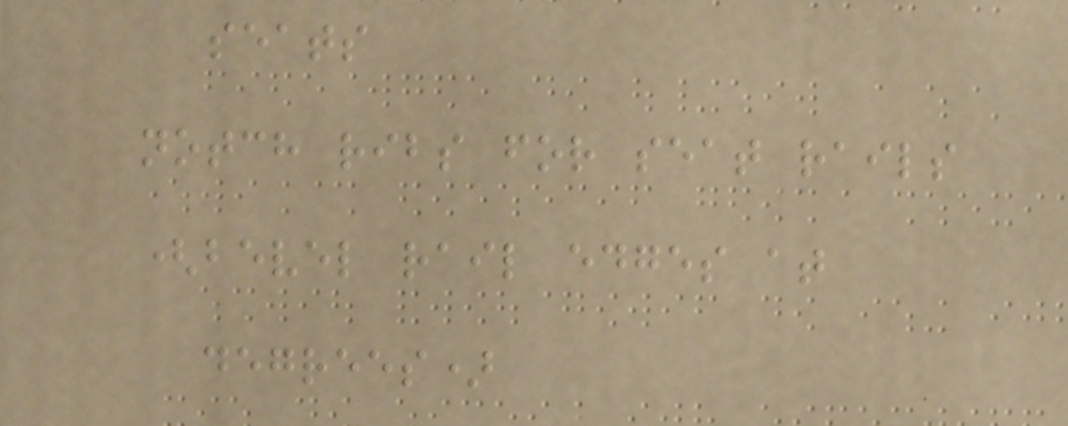seats
notch ribs for seat rails
(bevel rail edges at
degrees)
